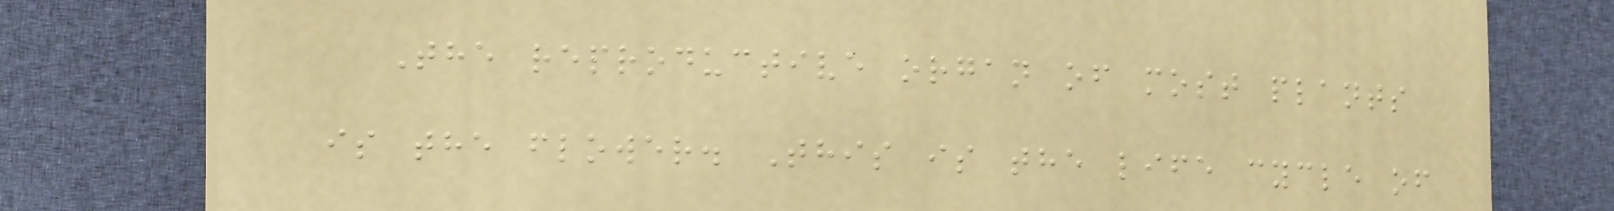The reproductive organ of most plants
is the flower. This is the life cycle of
